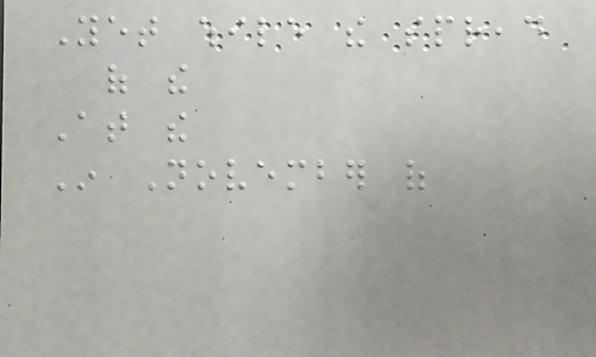Yet while the spread
of the
At the
In November of
